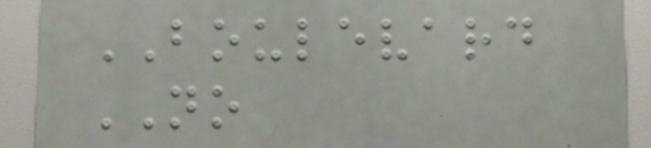BOULEVARD
NO
